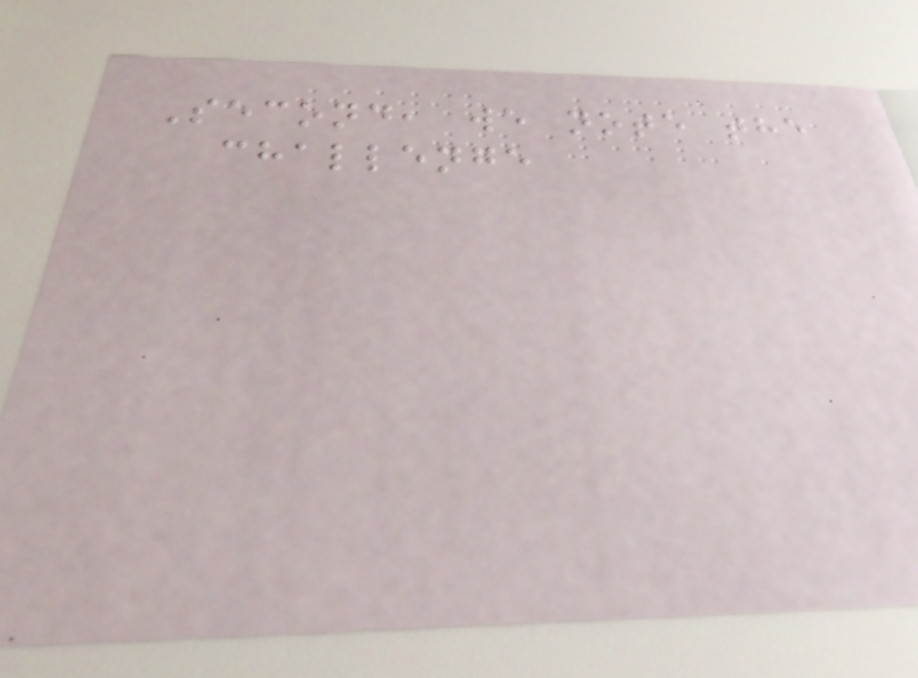Second, we note the
challenge
